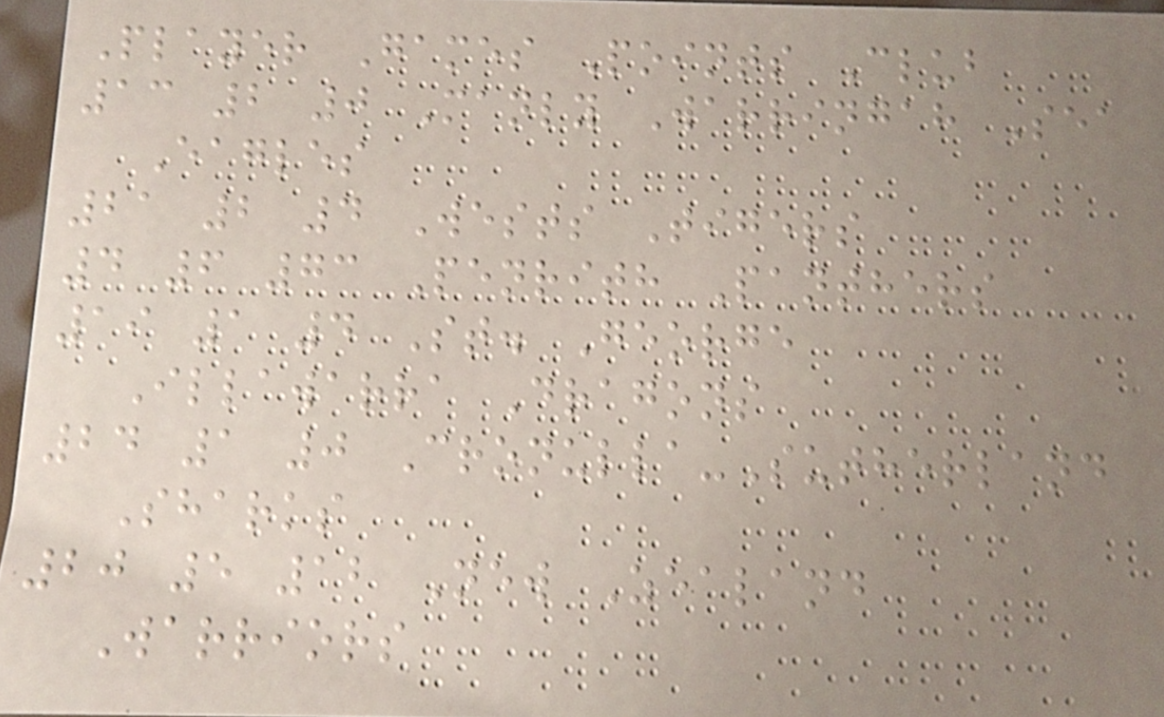Player Games Points Club
13 2 0 Manly Warringah Sea
Eagles
21 2 4 Wests Tigers
4 6 73 Penrith Panthers
19 1 4 St. George
Illawarra Dragons
24 1 0 Cronulla-Sutherland
Sharks
20 5 12 New Zealand
Warriors
